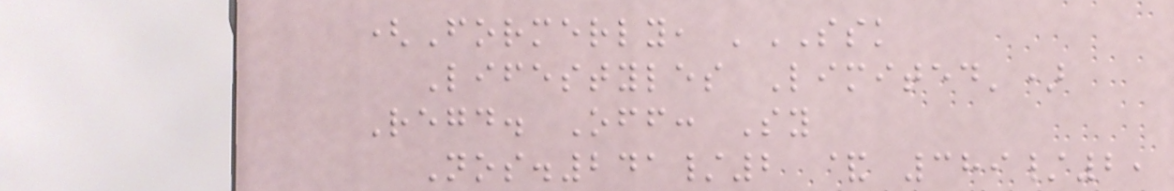(Formerly, 'SSK
Lifestyles Limited')
Regd. Off: Sy
Nos.241/2 & 389/2,
